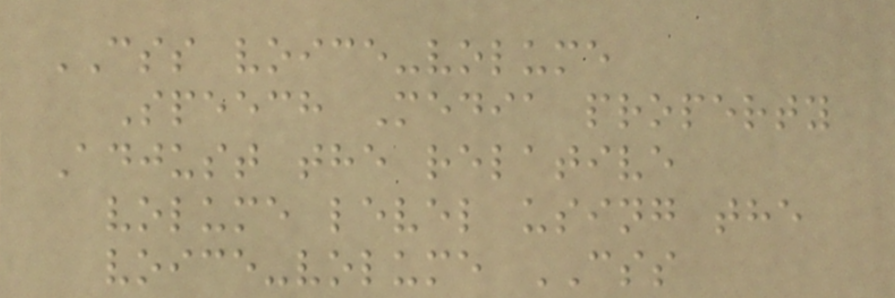CSS voice-volume
Speech Media property
Adjust the relative
volume level using the
voice-volume CSS
